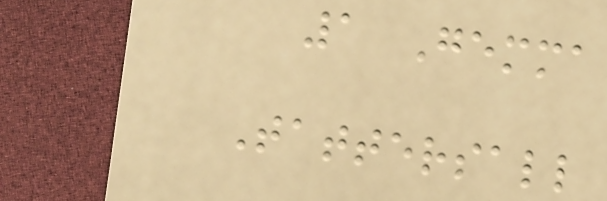1 Gemma
Tattersall
